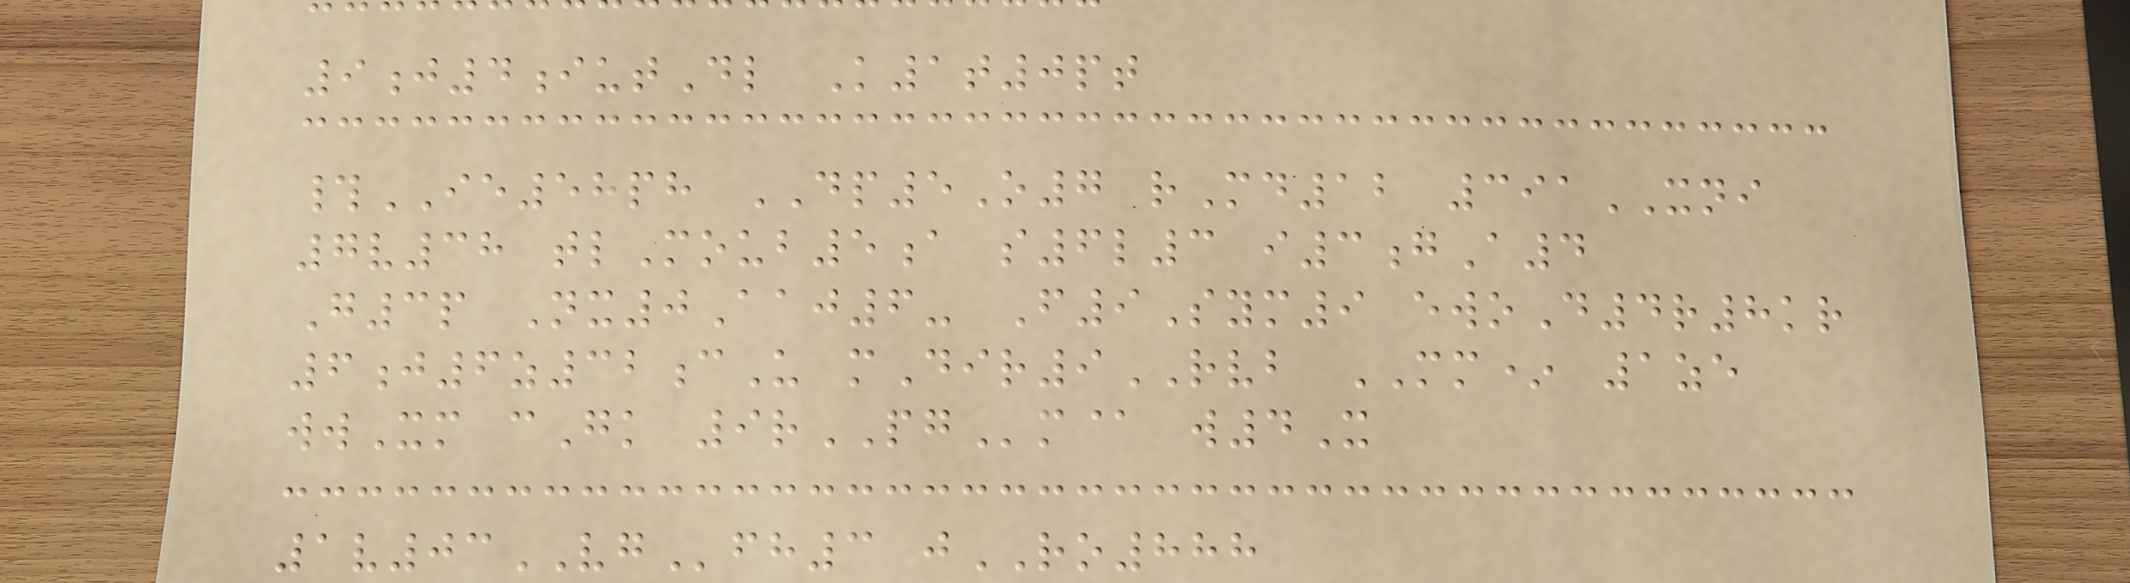9j4iutDl K1t0pt
#IE58ph DP5O7 rMd12 391XNI
7v38 tlMoub5a s6l3 i3gA4
G3p Nx0Aaj6- F9Sym9 ewoD4r8kr
6j6z32cU mDir9RVB MM* 1ze
wwXm cGk 9rPGm@ w4X
1v03VGfh3 jRO888
